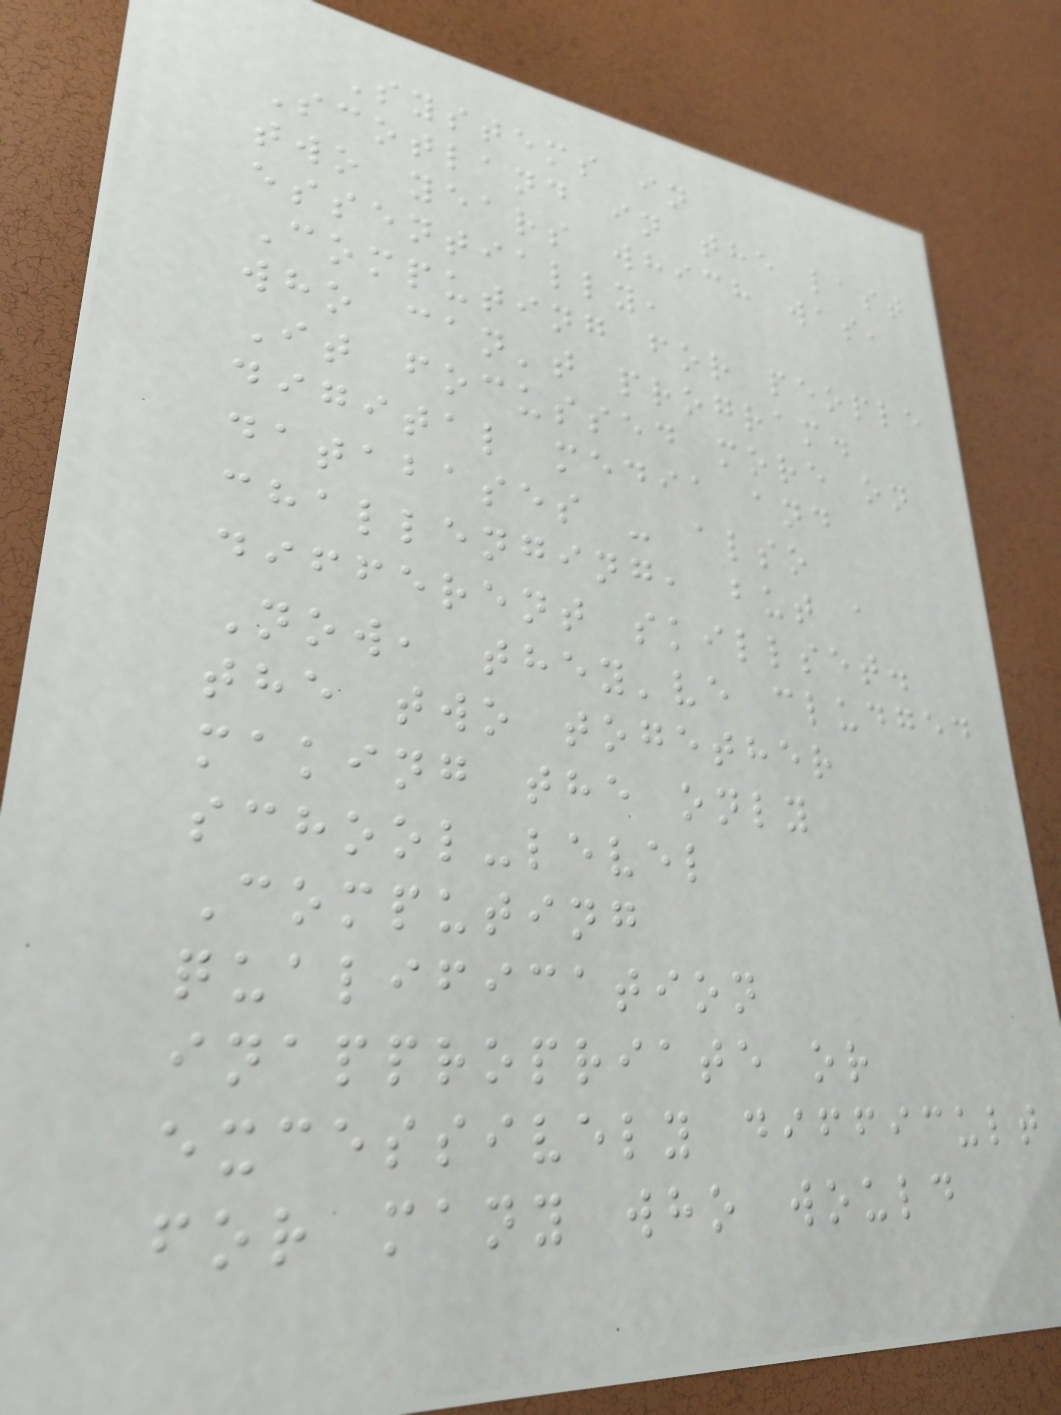Systems in
Scotland in the last
two years which was,
essentially,
Computing for people
who can't program.
It focussed more on
digital media and
databases - also
challenging, but a
different skillset.
Now, they've cludged
the two together
making the only
school-level
Computing
qualification
inappropriate or
excessively difficult
for many who would
